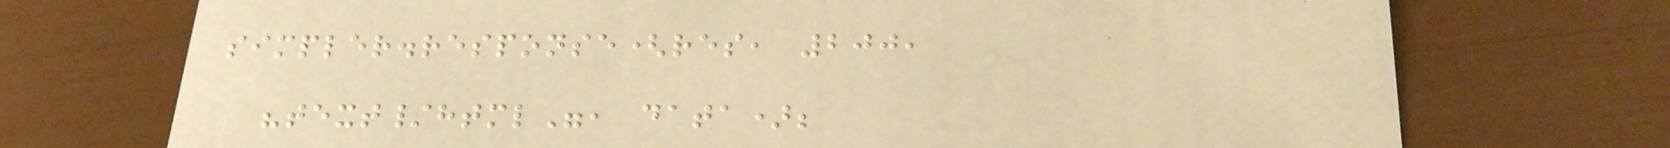simpler.response(res, 200,
"text/html", data);
